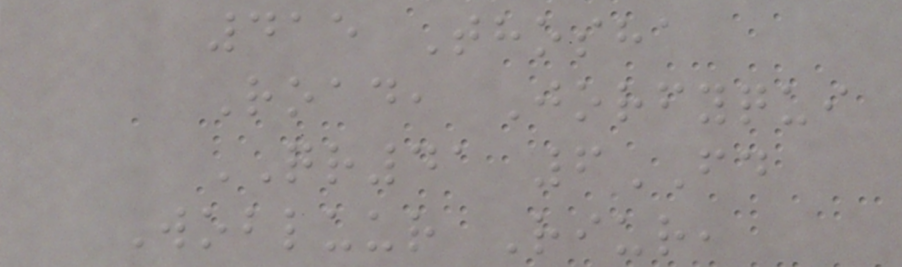415 Thosha
Road, Jorfyqui
QR41 6FD
Wobluur Riur,
